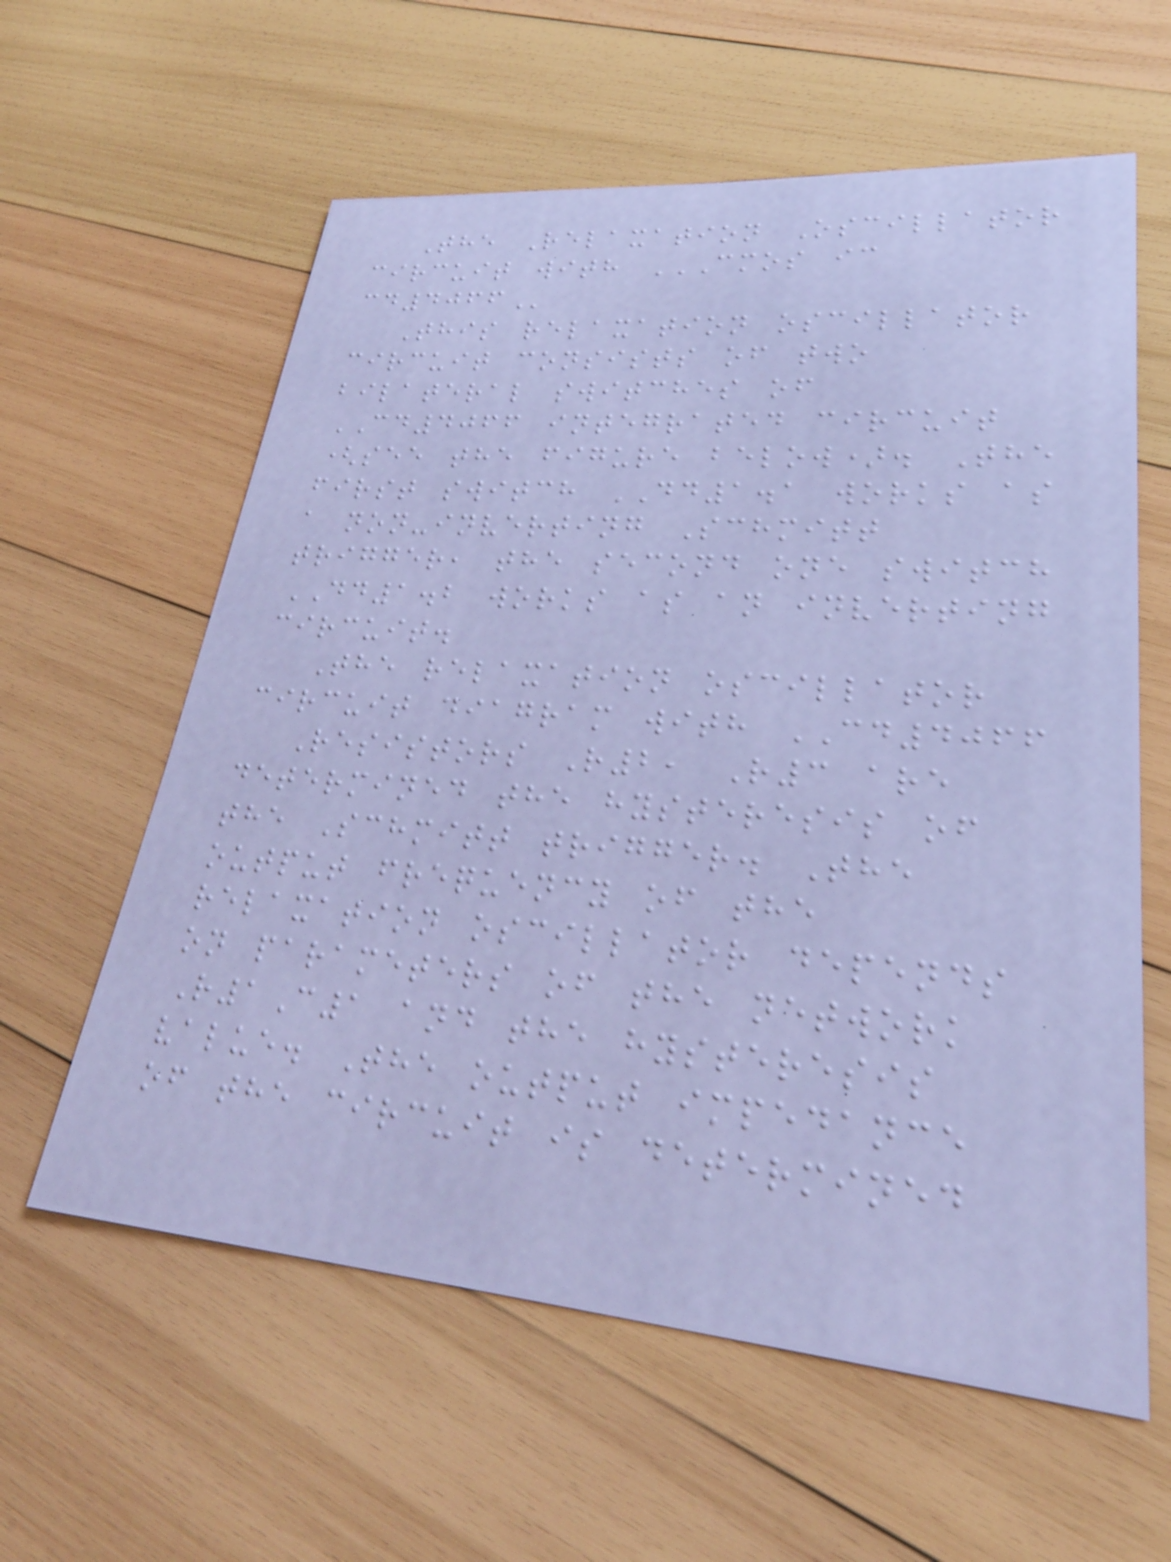The Relaxation Oscillator
circuit with CMOS IC
CD4066
This relaxation oscillator
circuit consists of two
bilateral switches of
CD4066 integrated circuit
(see the figure below). The
first switch DD1.1 works as
a non-inverting Schmitt
trigger, the second one switch
DD1.2 works as an inverting
circuit.
The relaxation oscillator
circuit diagram with CD4066
Resistors R2, R3 are
determined the hysteresis of
the Schmitt trigger. The
output frequency of the
relaxation oscillator depends
on parameters of the network
R1C1 and the hysteresis
value. The output impedance
of the circuit is determined
